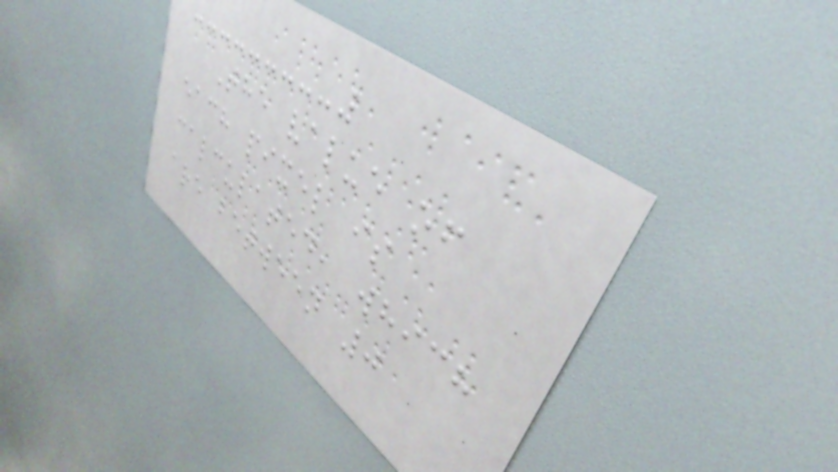The value of
each pixel is
calculated, which
are between 0
